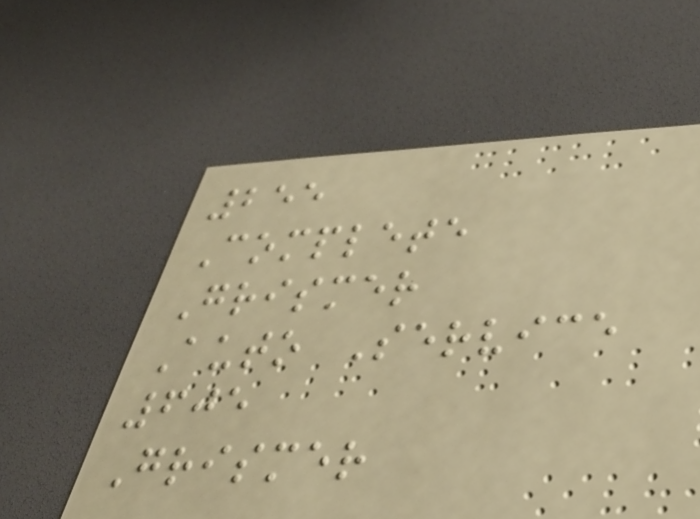255
Complete
Grismer
Auto Service
605
Grismer
